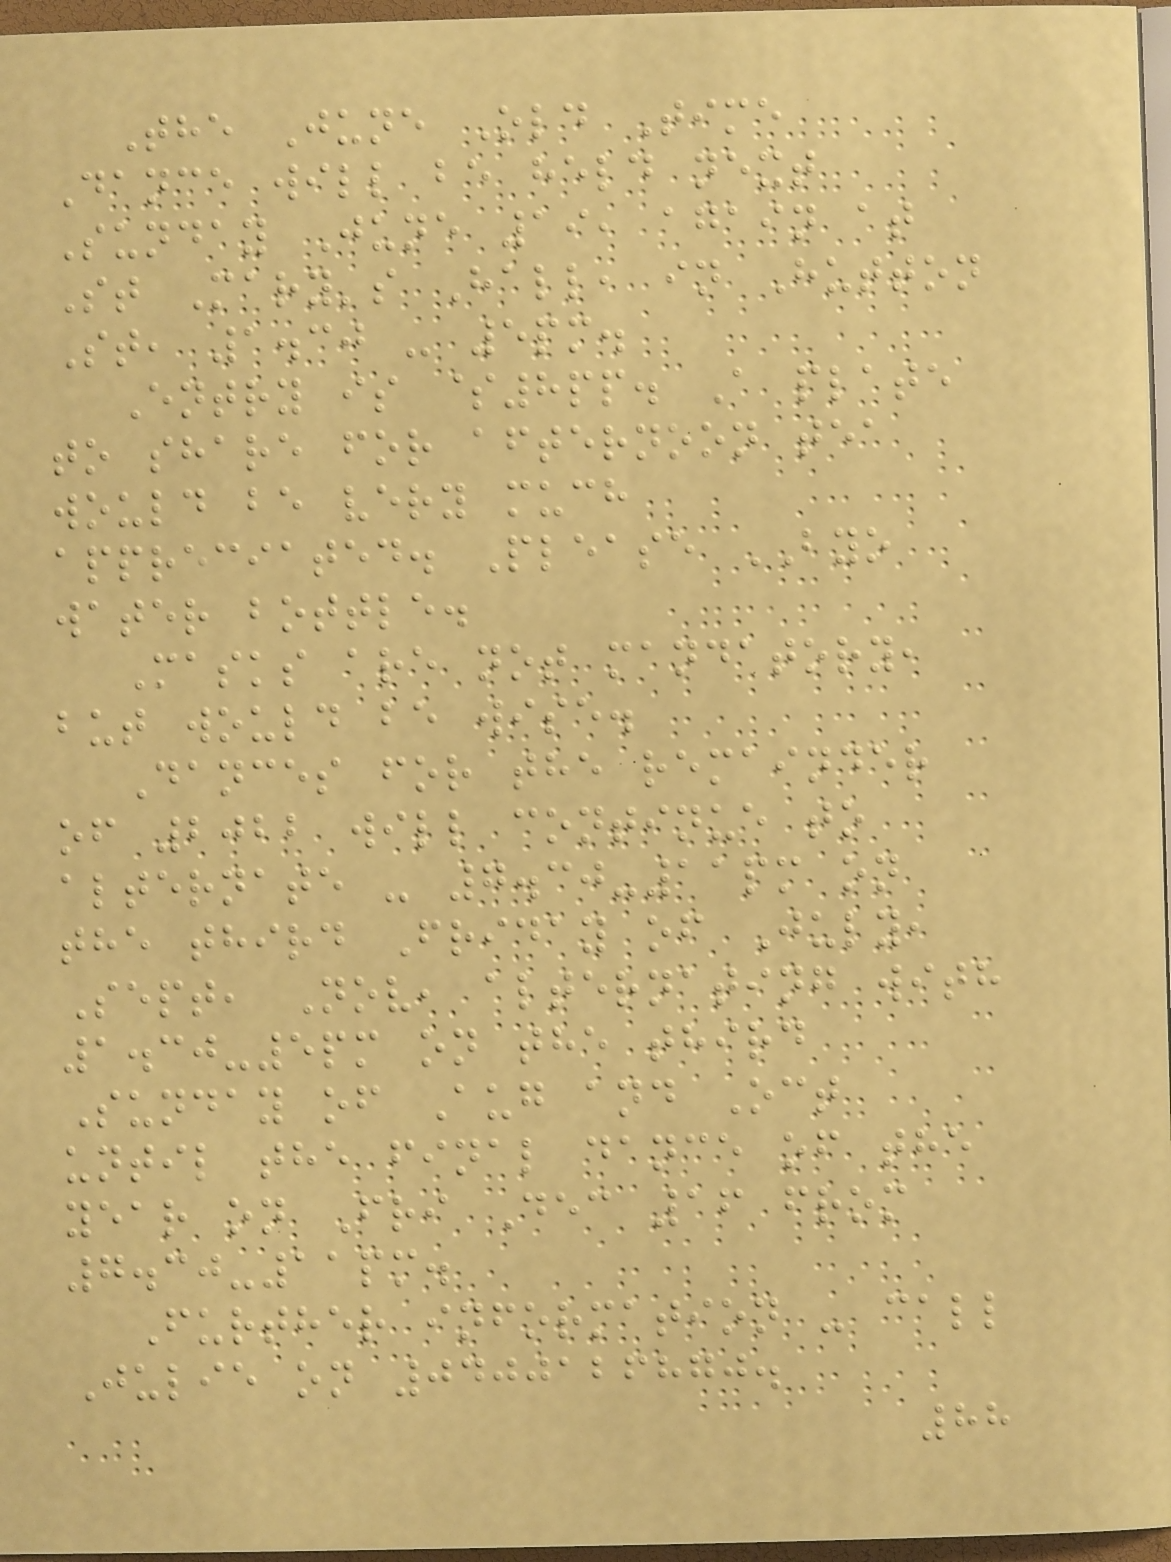The June Old Time
Dance will be held next
Sunday June 19, again at
St Mary's Hall, in Hutton
St, 1.30 - 5pm.
Entry is $8pp. A plate
to share for afternoon tea
would be very much
appreciated. Please BYO
water bottle.
Masks are not mandatory,
but would be wise.
Dances for the remainder
of 2022 will continue to
alternate - 7.30-11pm on
the third Friday of July,
Sept, Nov, alternating with
1.30-5pm on the third
Sunday of Aug and Oct
until the final dance of the
year on Fri Dec 16 from
7.30-11pm.
Further information - call
Julie on 0400126870.
88
